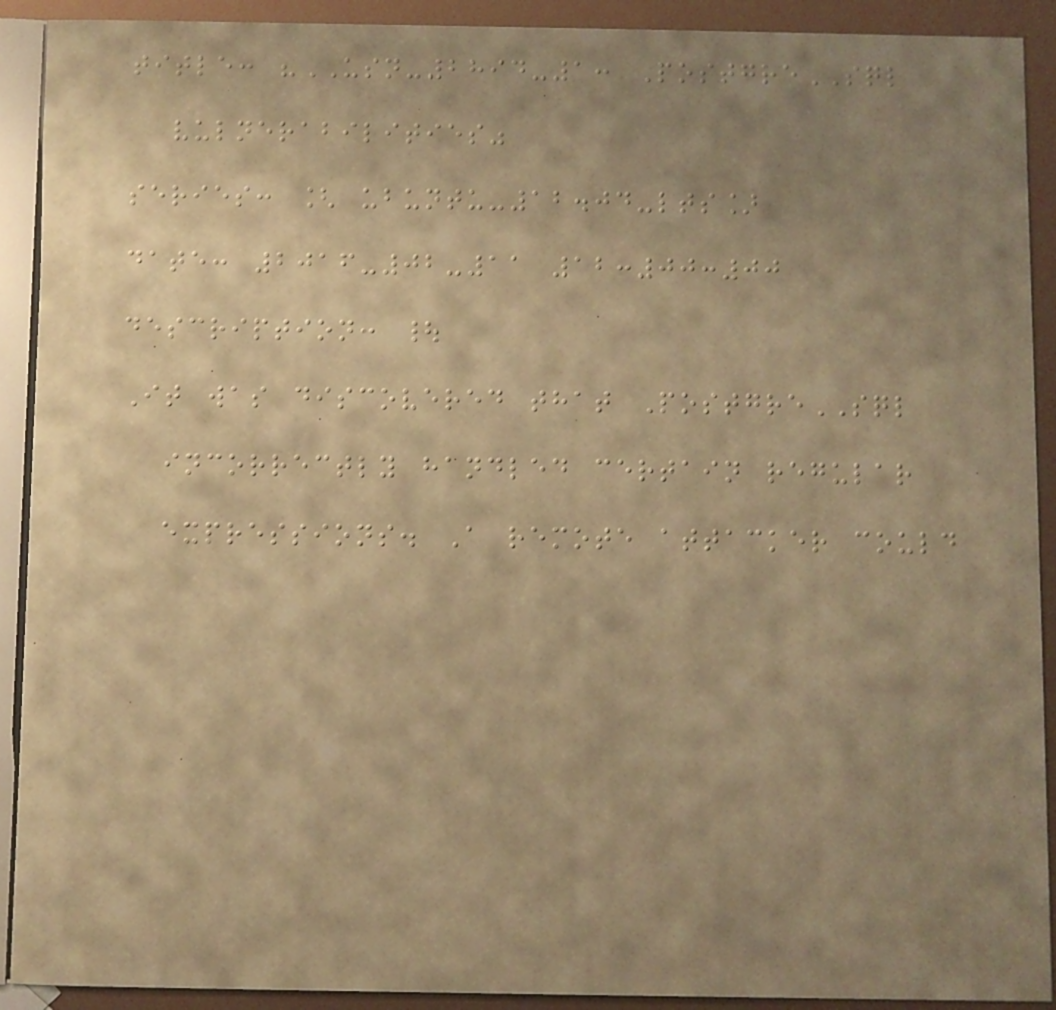title: "USN-2894-1: PostgreSQL
vulnerabilities"
series: [ ubuntu-12.04-lts]
date: 2016-02-11 12:00:00
description: |
It was discovered that PostgreSQL
incorrectly handled certain regular
expressions. A remote attacker could
